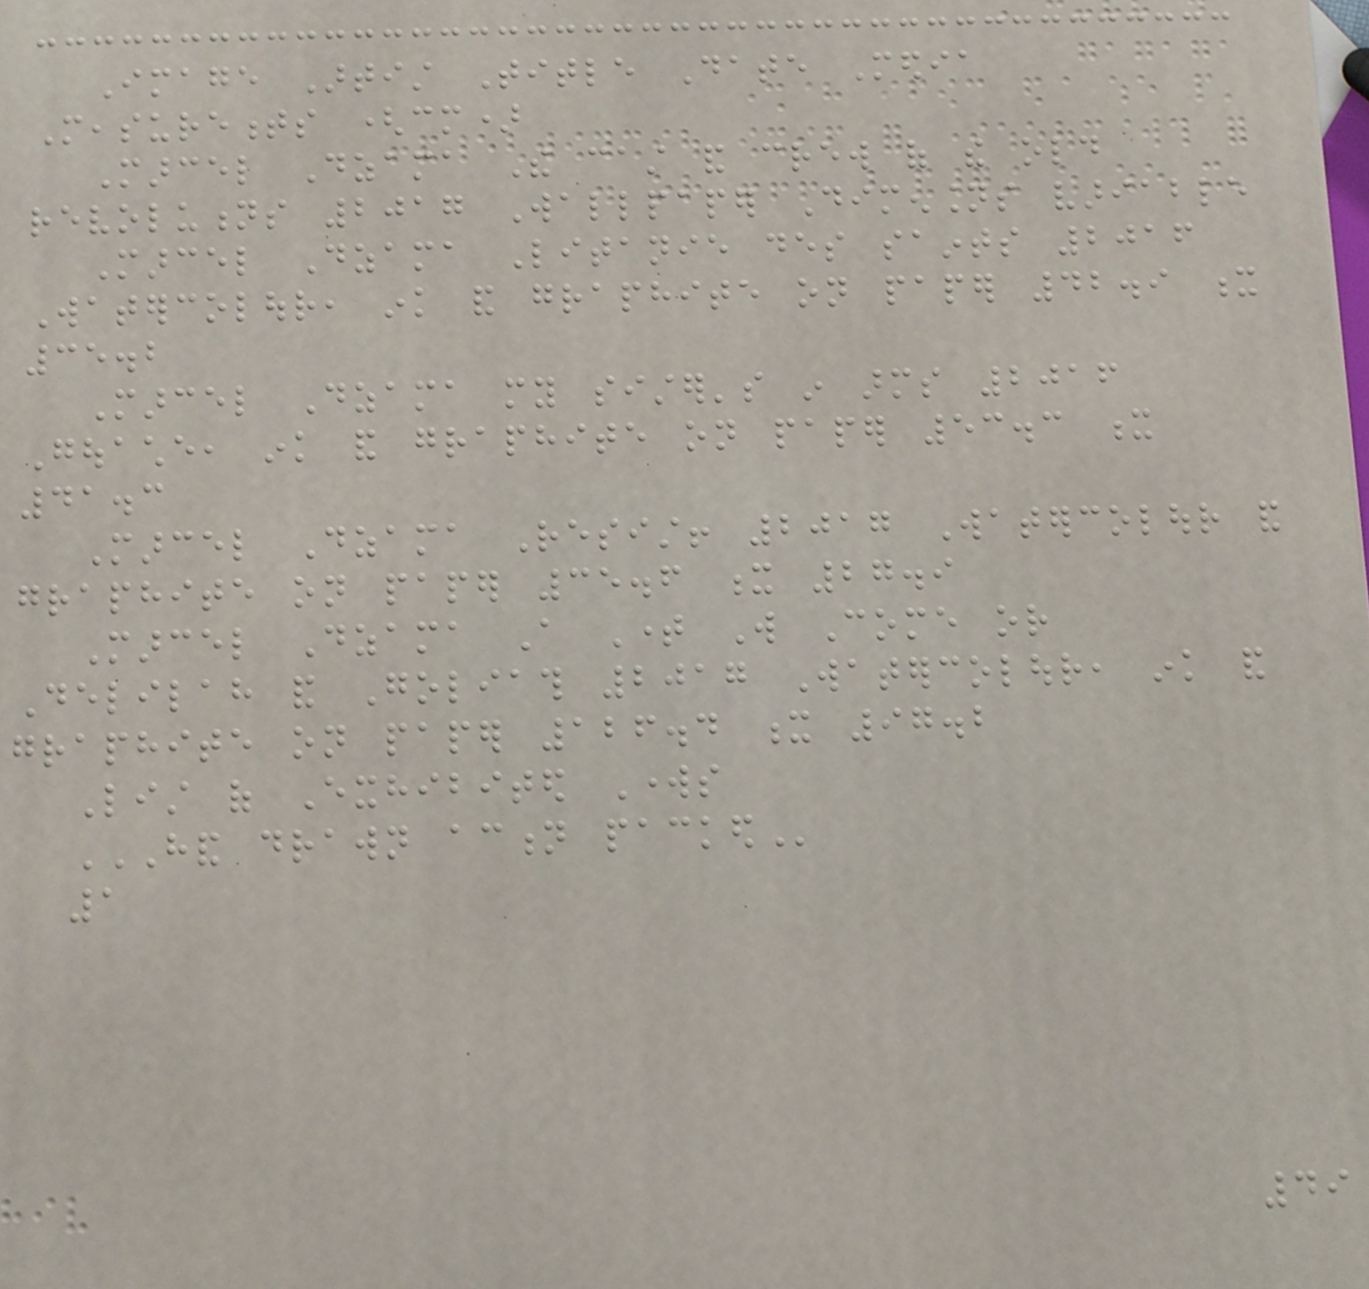Image Artist Title Date Media
Measurements (cm)
Marcel Dzama The cast and crew of the old
revolutions 2017 Wallpaper Dimensions variable
Marcel Dzama Litanie des saints 2016
Watercolour, ink and graphite on paper 42.9 x
35.2
Marcel Dzama my sister's in arms 2016
Gouache, ink and graphite on paper 53.3 x
41.3
Marcel Dzama Resist! 2017 Watercolour and
graphite on paper 35.6 x 27.9
Marcel Dzama A Time Will Come or
Delilah and Goliath 2017 Watercolour, ink and
graphite on paper 126.4 x 97.2
List of Exhibited Works
HAND DRAWN ACTION PACKED
1
49
